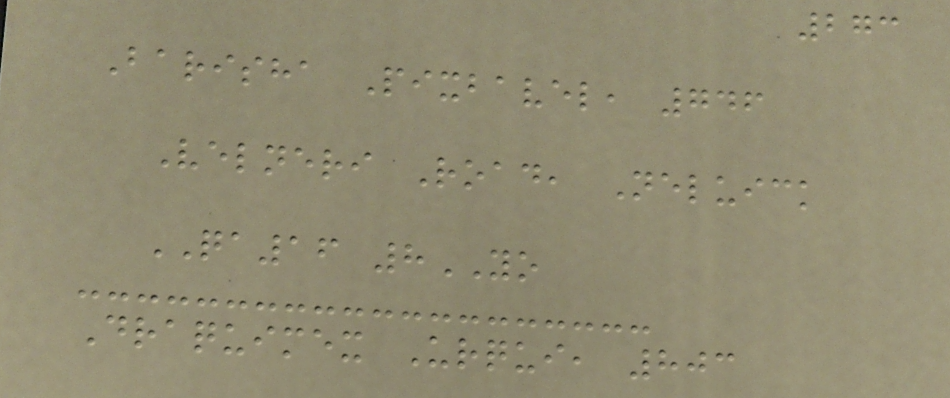273
Barisha Pixbavel, 746
Velneri Road, Neluick
QA16 8YO
Draquimex Urqui, 803
